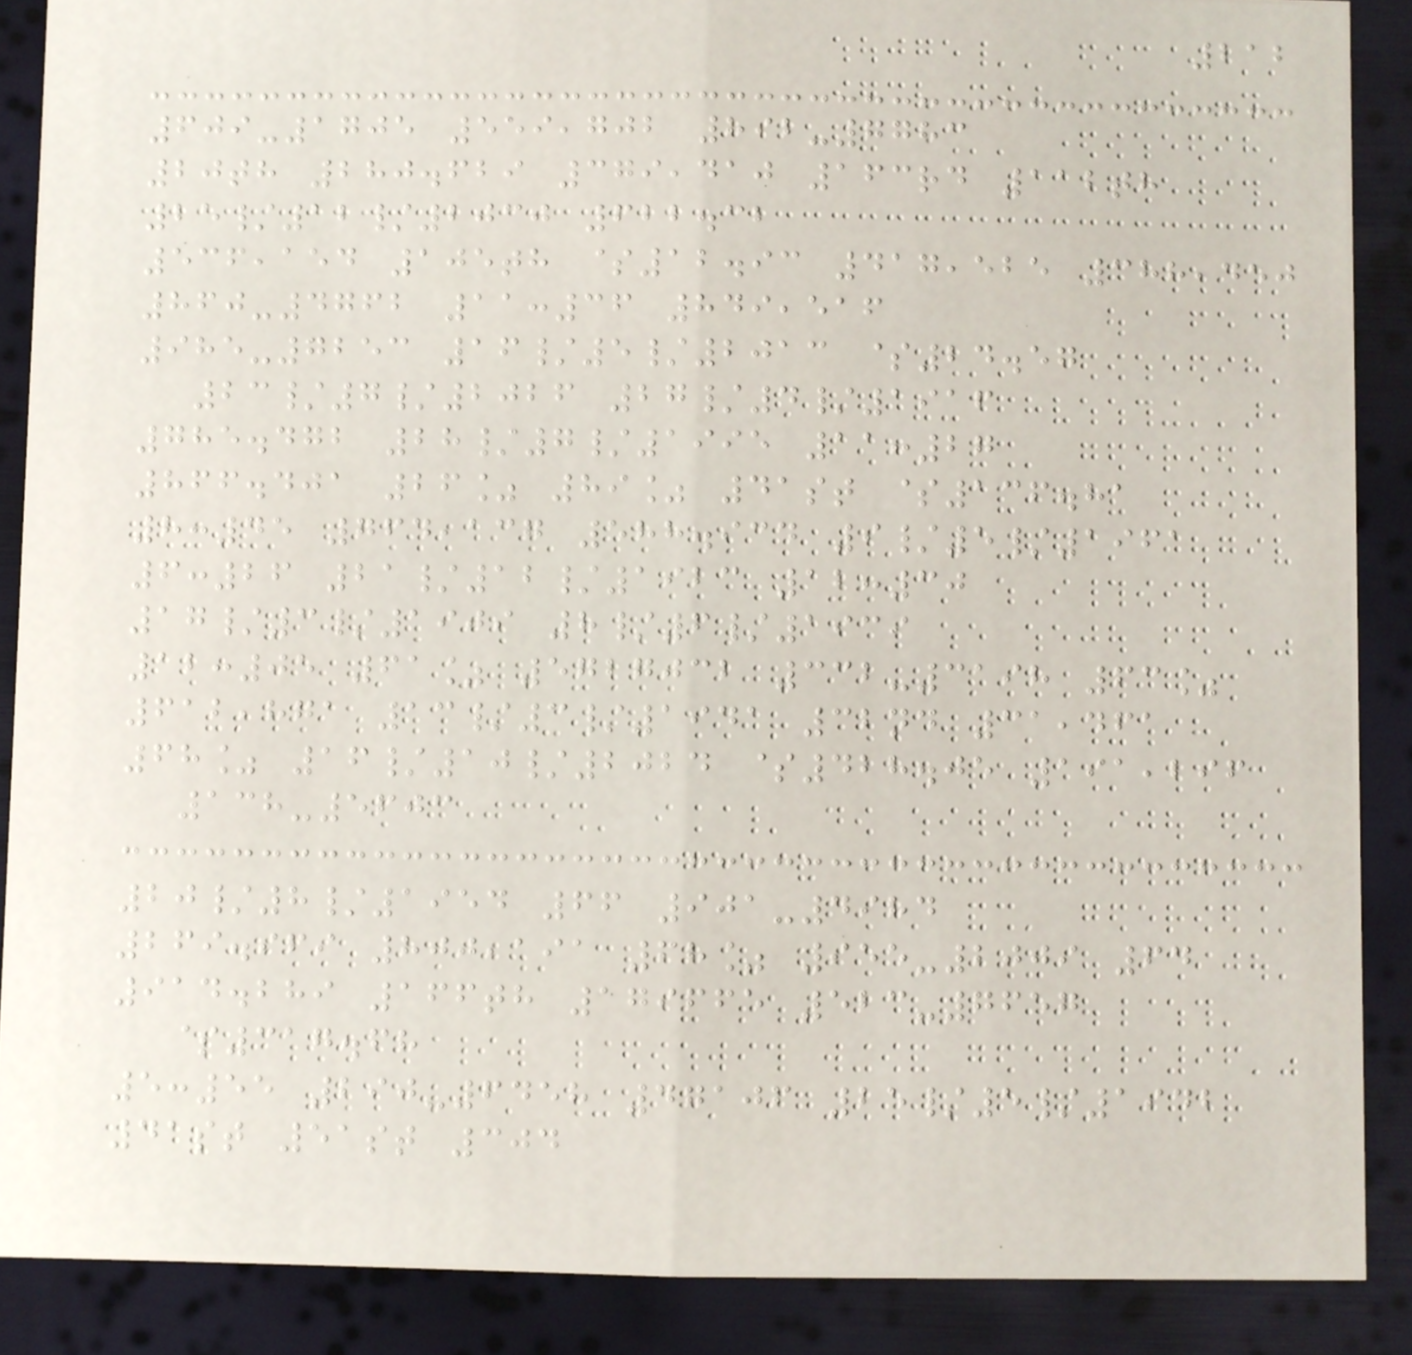212
609-1705 559,702 892-7783
20th 280.629 379,410 163rd 112th
25/12/2030 622.32
536,154 105th $12.93 417,525 388,450
860-4762 11:36 849,516
985-7253 16/5/2013 $24.57
23/7/2026 27/4/1916
785.472 28/7/1995 11:27
866.401 26% 89% 41st $136.81
8:45 764,137 588.934 9/5/1961
6:26 21/12/1923 12:30
17/3/1909 8/6/1939
12:05 61% 5727032 332-3198 63%
612,871 13/3/1941 32nd 31,461
68% 16/10/2024 $428.05 191,296
138-5603
20/8/1954 66 901-4984
269.969 800,191 68% 955-2009 64
914.289 166th 179665 523-7657
$317.68
5:55 290-6458 47106 25/5/1942
41st 51st 304
